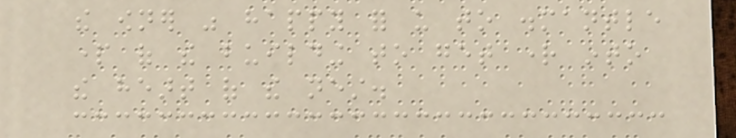the owner was happy for us to dismantle
part of the building to get right into
the heart of the nest.
